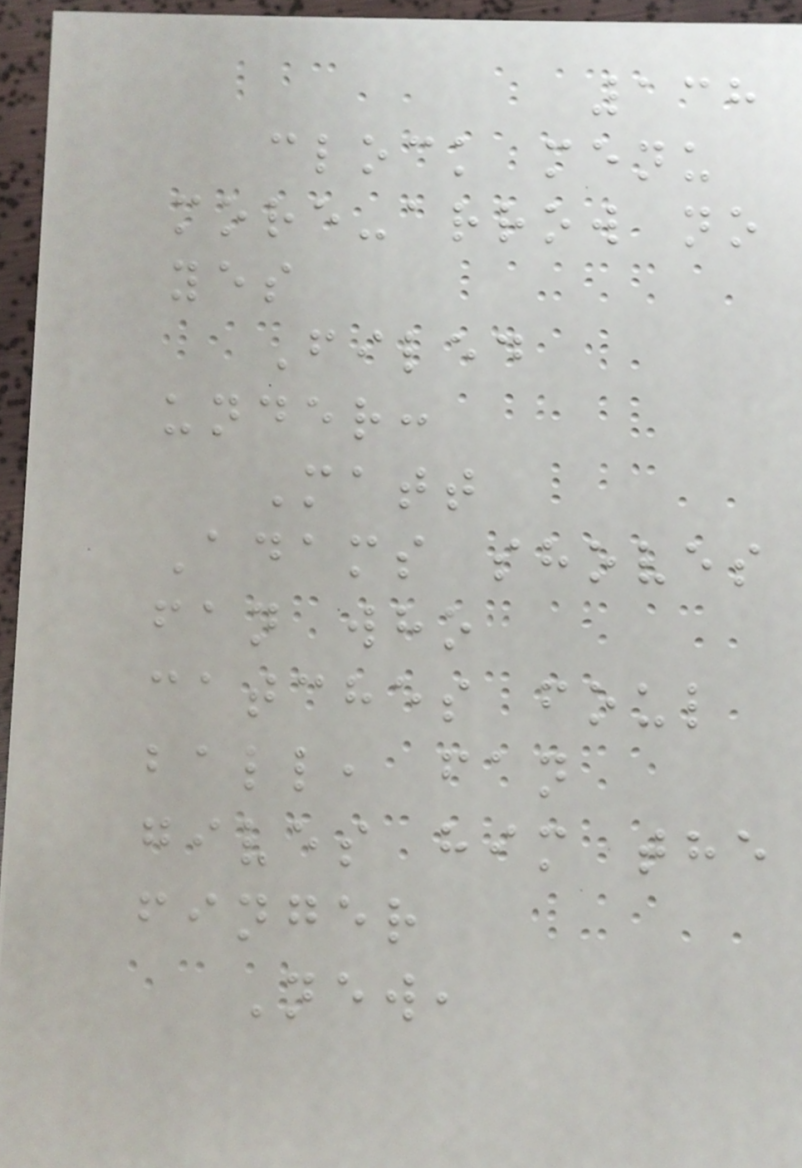138
clock menu
more-arrow no
yes
Filed
under:
Matt
Adams shoves
fan who
catches foul
ball, fan
gives him the
finger
New,
